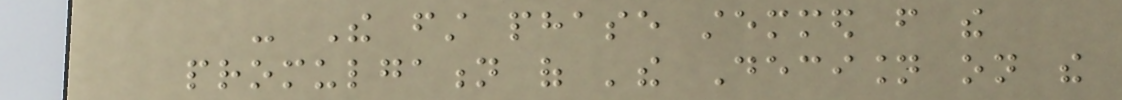- The first phase stemmed from the
promulgation of 'the Decision on the
